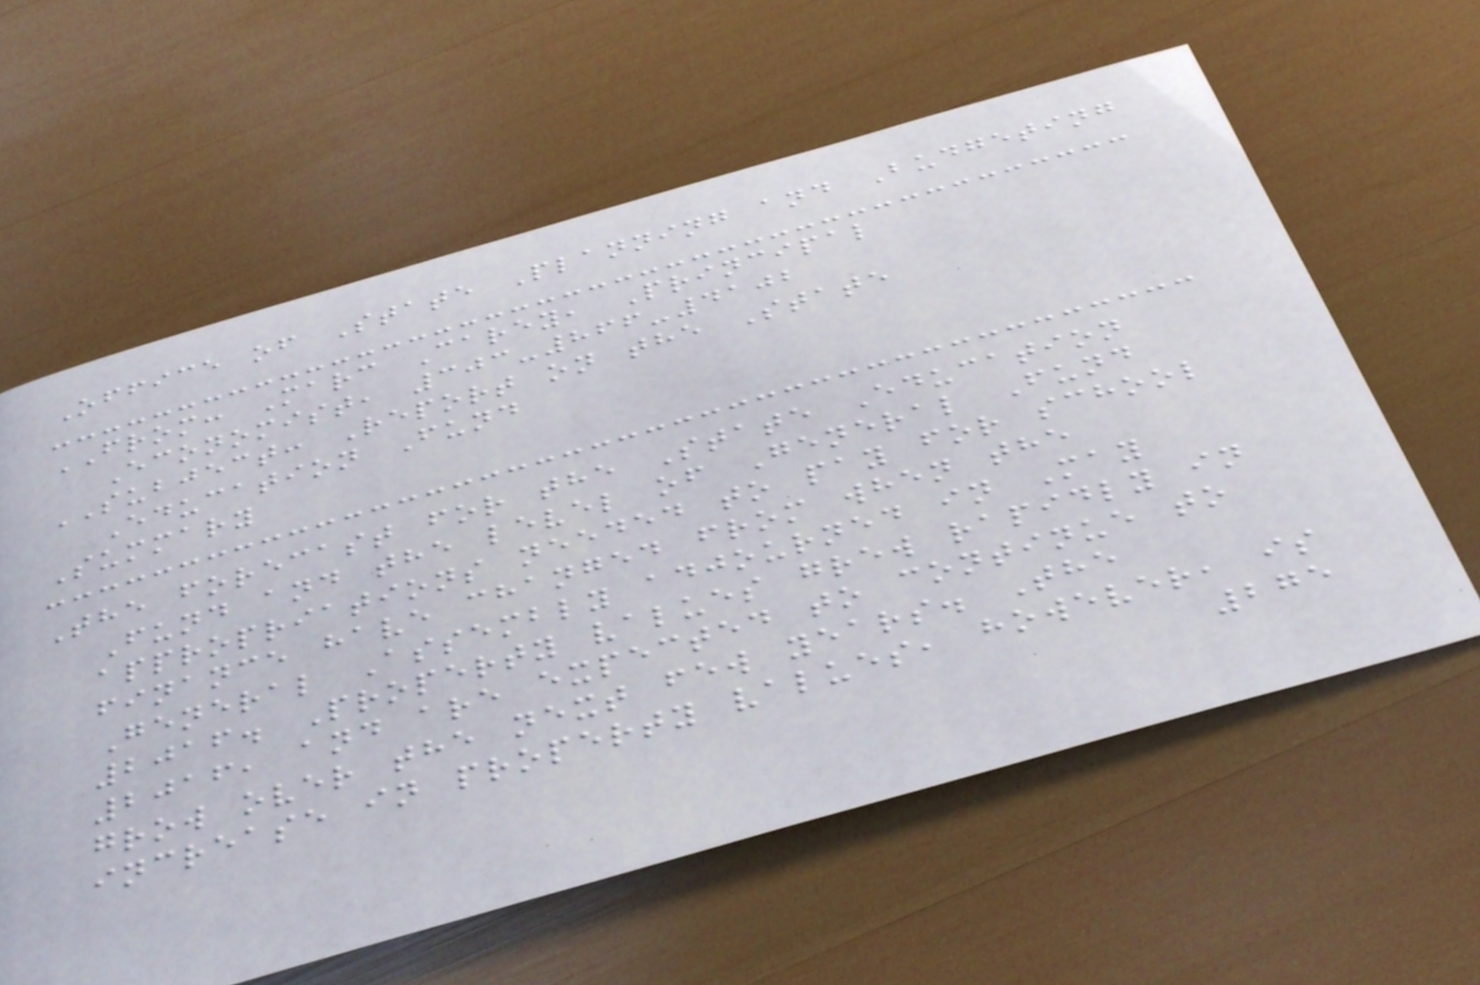Office of State Planning and Budgeting
FROM: Marc Carey, Principal
Economist, 303-866-4102
SUBJECT: Report on the State
Education Fund
Summary
The forecast for the State Education
Fund and the level of General Fund
appropriations needed to pay for school
finance have changed from when the
General Assembly adjourned in May
2016. Property values grew rapidly in
2016, and are expected to continue to
grow over the next few years. The
increase in property values, however, is
275
